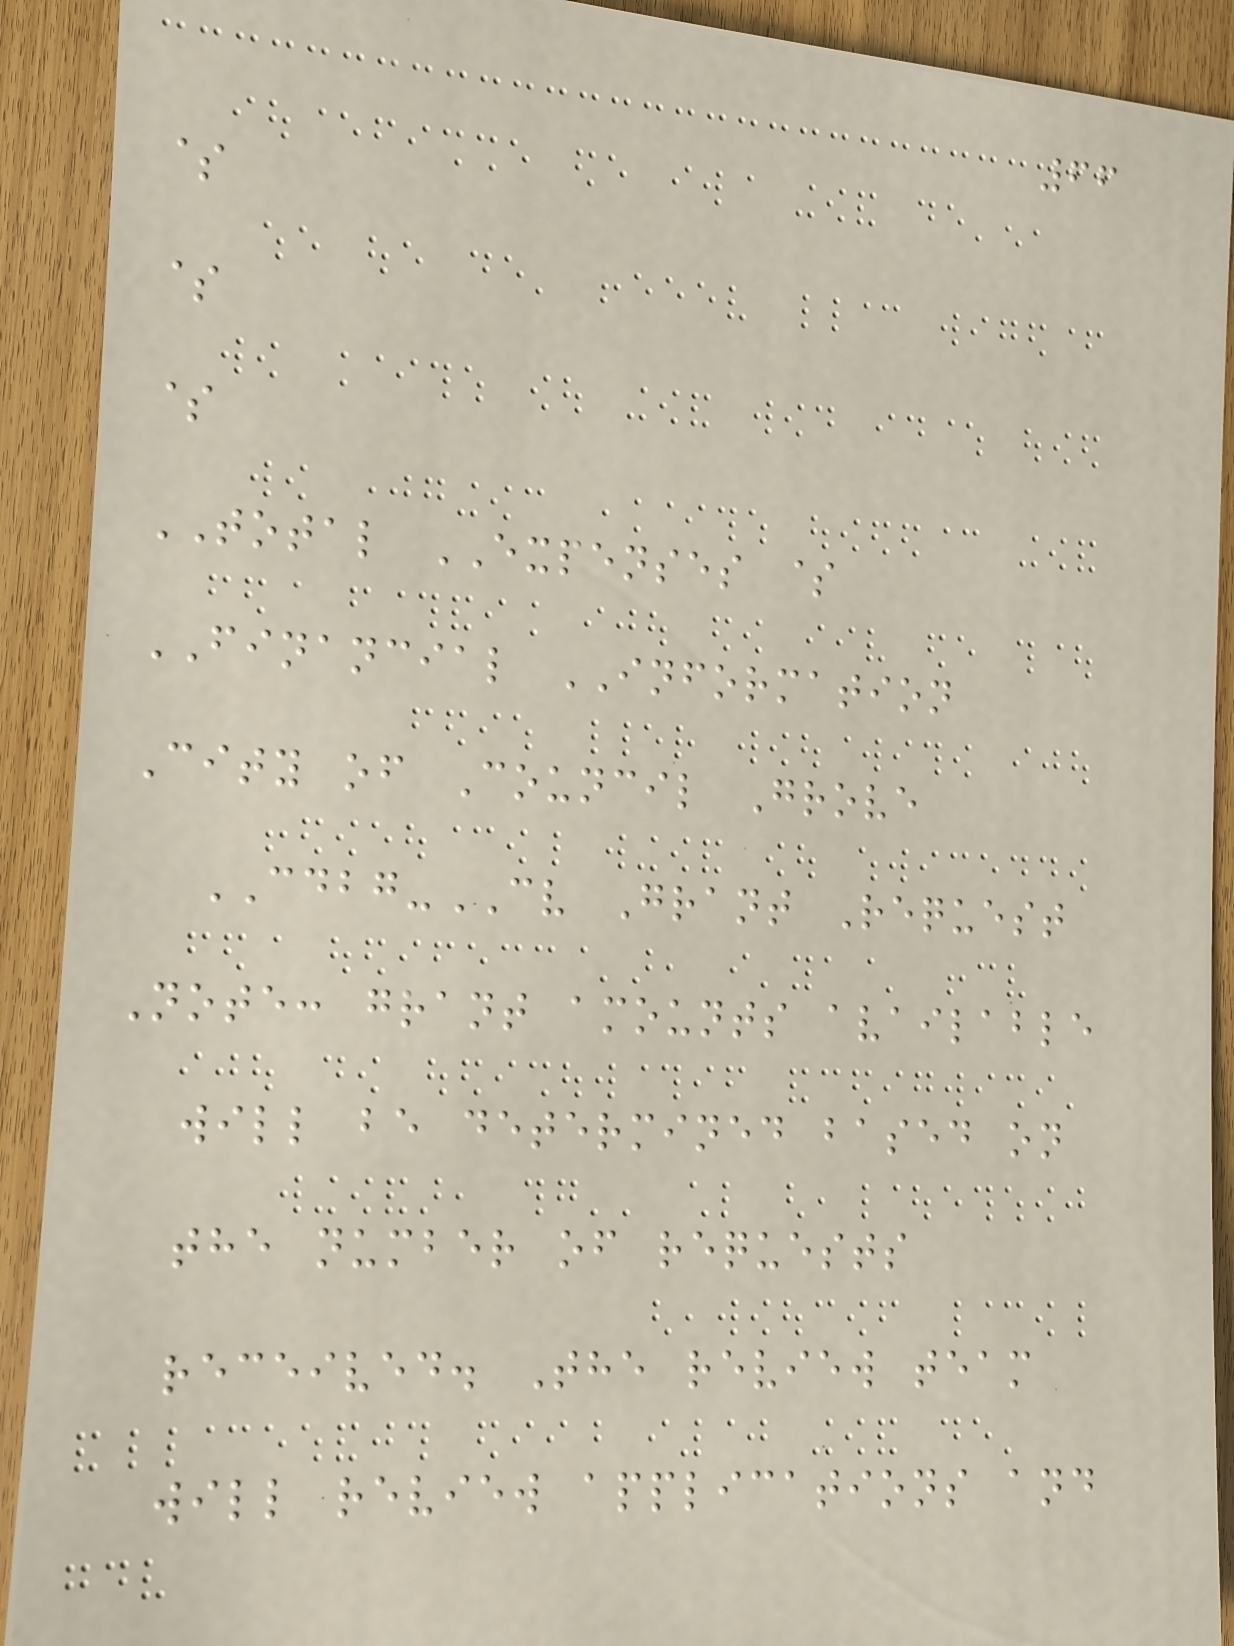66
$
$
$
TOTAL EXPENSES $
FINANCIAL INFORMATION
City of Council Grove
CDBG-CV Grant Request
Note: grant amounts available
will be determined based on
the number of requests
received. The review team
will review applications and
